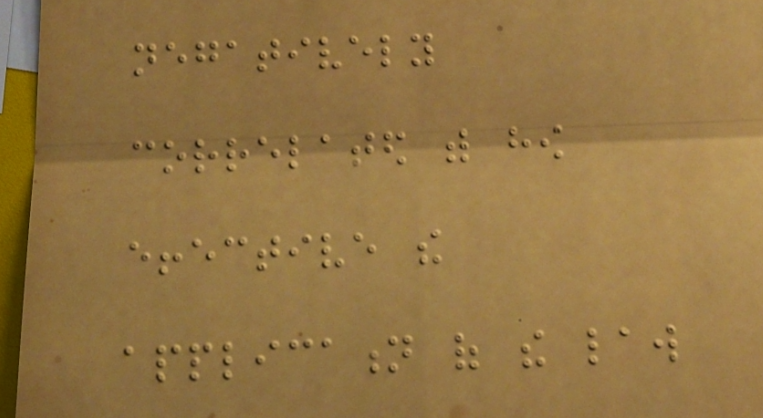negatively
correlated with how
effective the
application of the law
